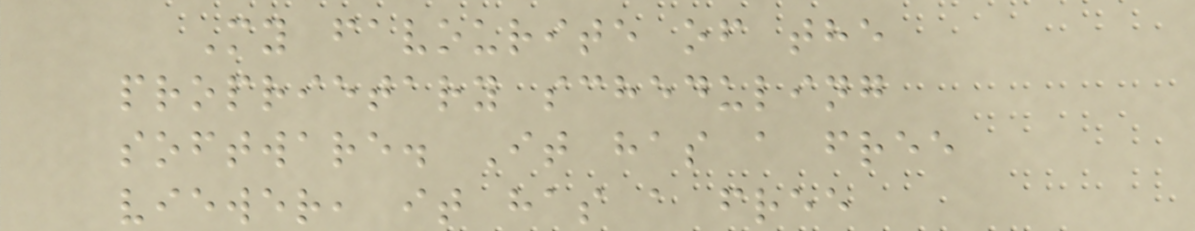My favourite of the
proprietary scheduling
software. It has a free
viewer, it has a free
